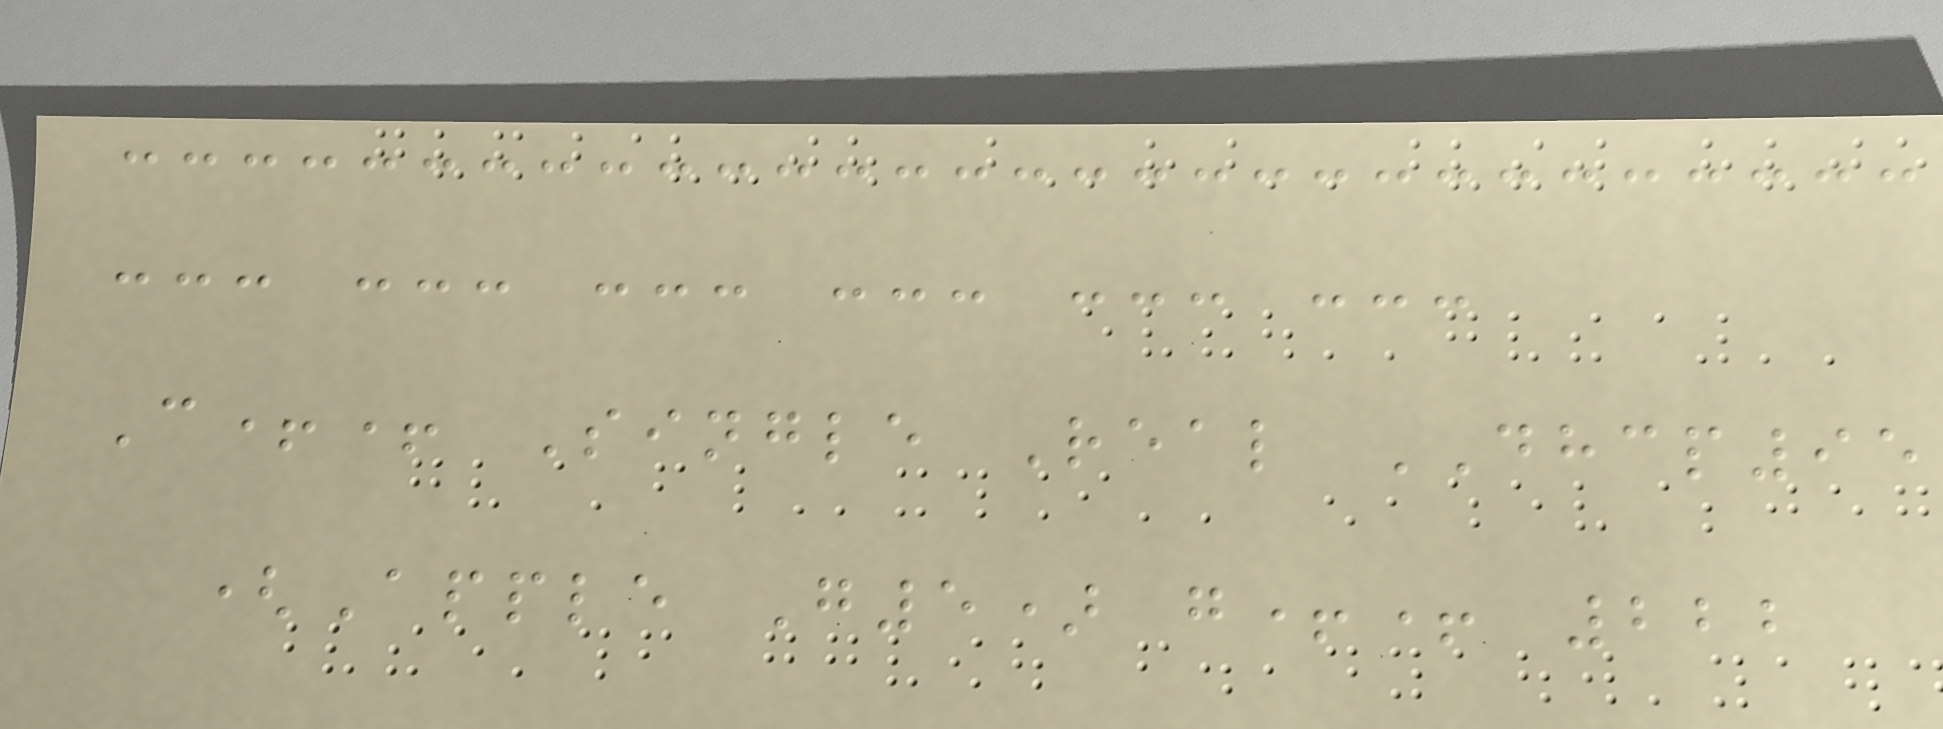--- --- --- --- --- ---
C++ Single Real DHCP95
(Apple G5) g++ 222
